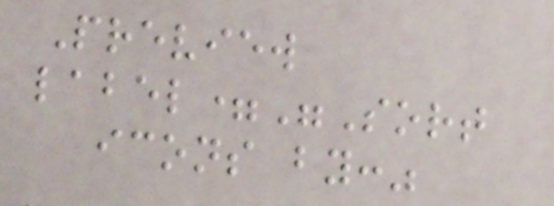Preview
label="Sort
icons by:"
